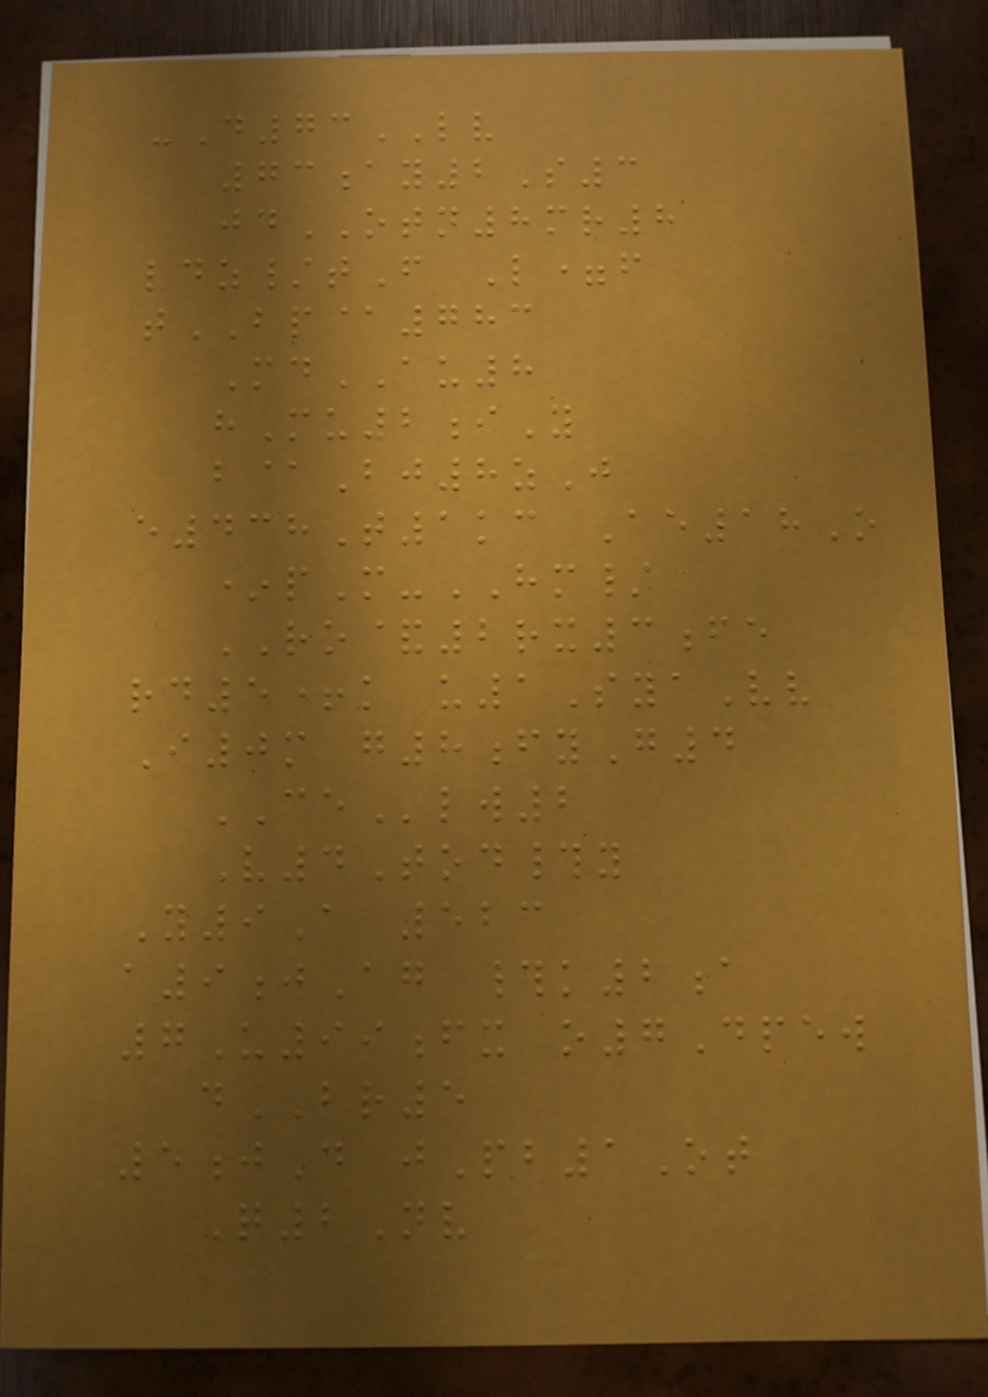-D73LV
73ay2S3
jdOTN8mr8
ldz/tF L=f
tBP@783
MdAU8
hMu2iY
b@Bj8zJ
e438T1kc Ae18O
*pM-HM/
RO&2rx3fe
rd5+k u1SyaVv
I0m g8fyG4
CElw2
V4Tod#y
Y9A 523
a9jAg #k2a
7U99fx o7Dpew
dBR5
5jD jPb1Ot
Q2Nv
